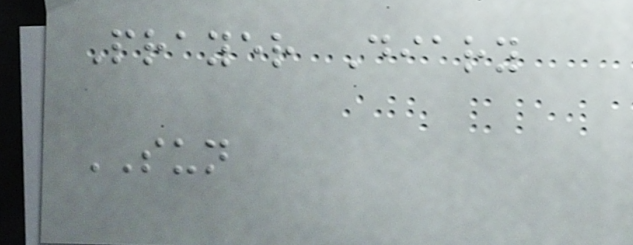Prayer Diary
SUN
